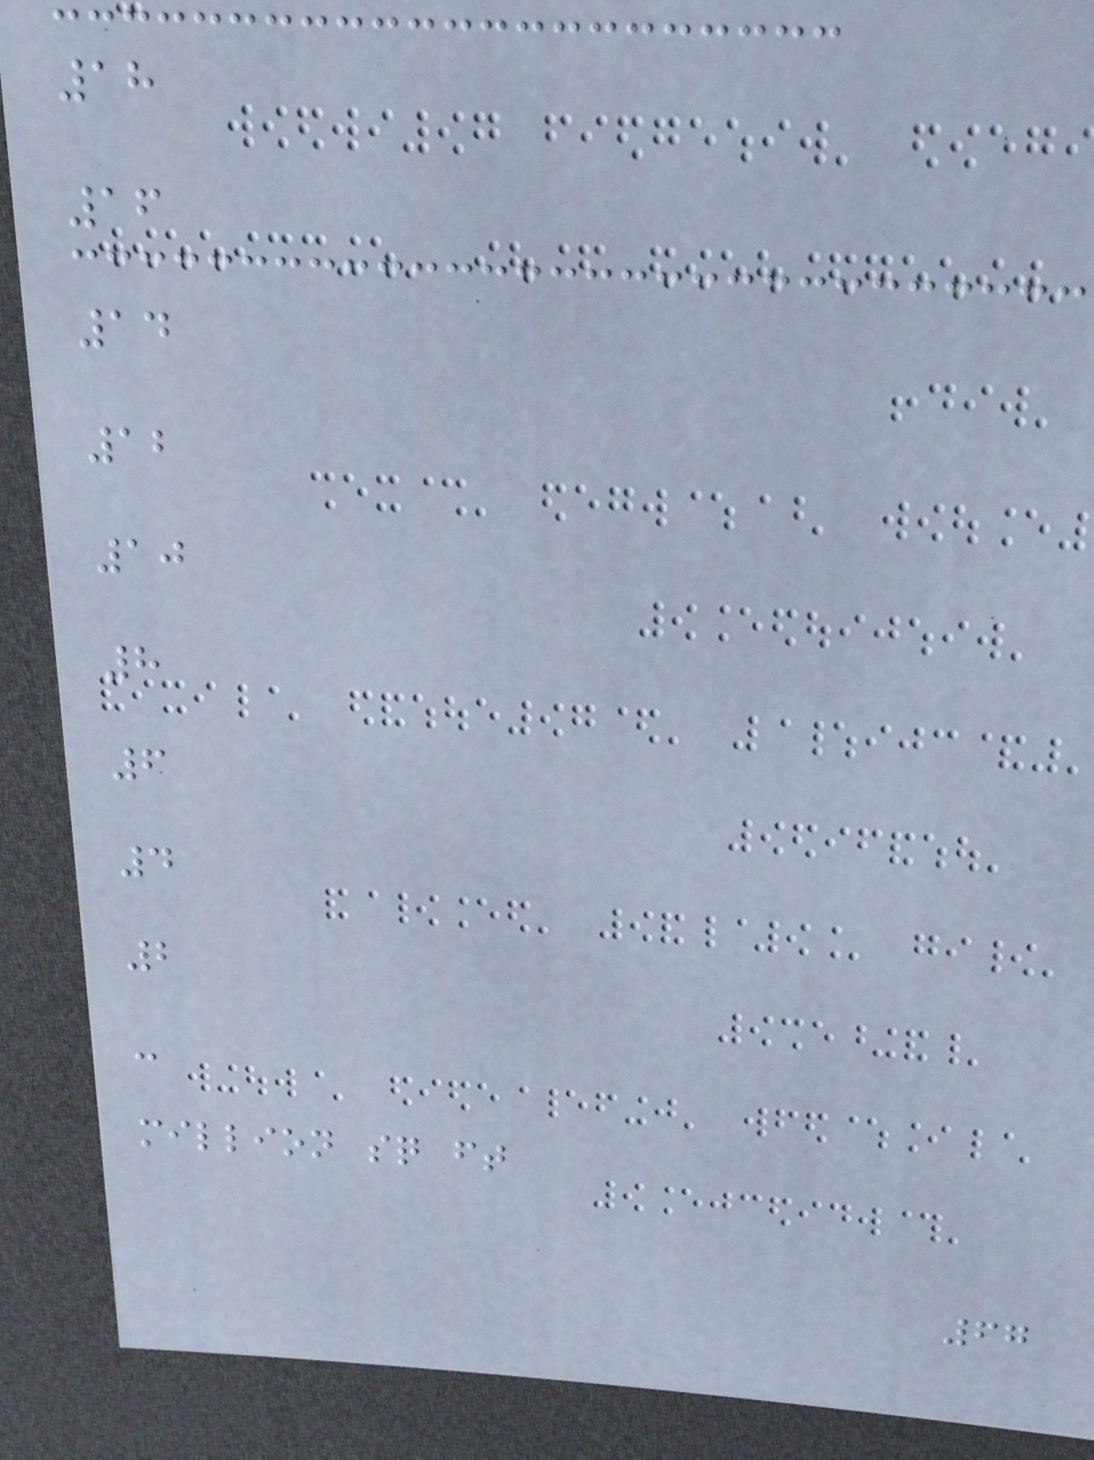18
16
14
12
10
8
6
4
2
-
million sq ft
67
